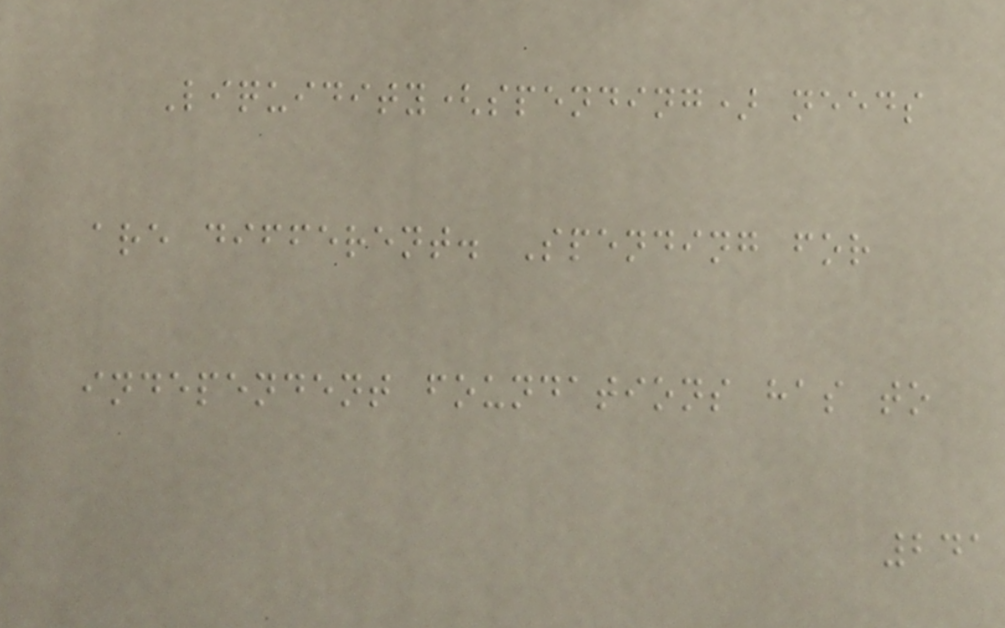Liquidity(spending) needs
are different. Spending for
independent foundations has to
241
